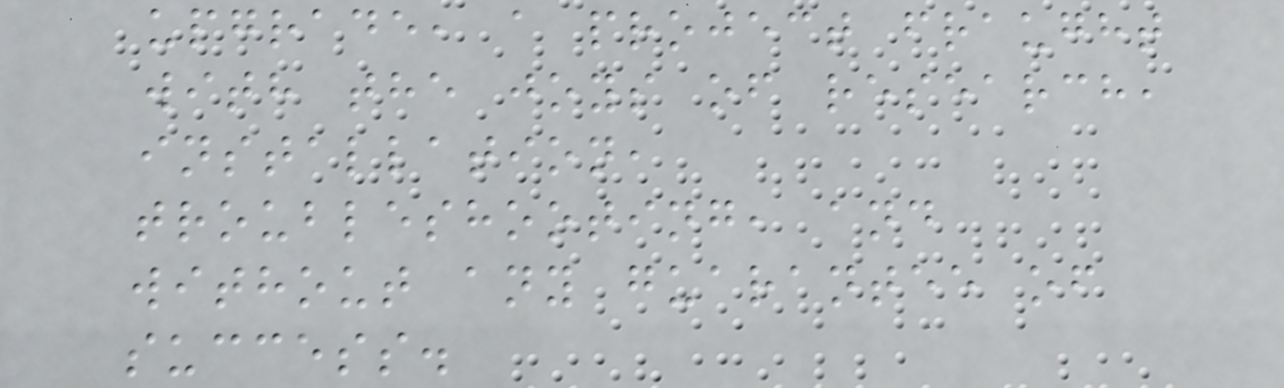upgrade, a project fraught
with the joys of research,
installation,
troubleshooting, and
without any guarantee of
success.
